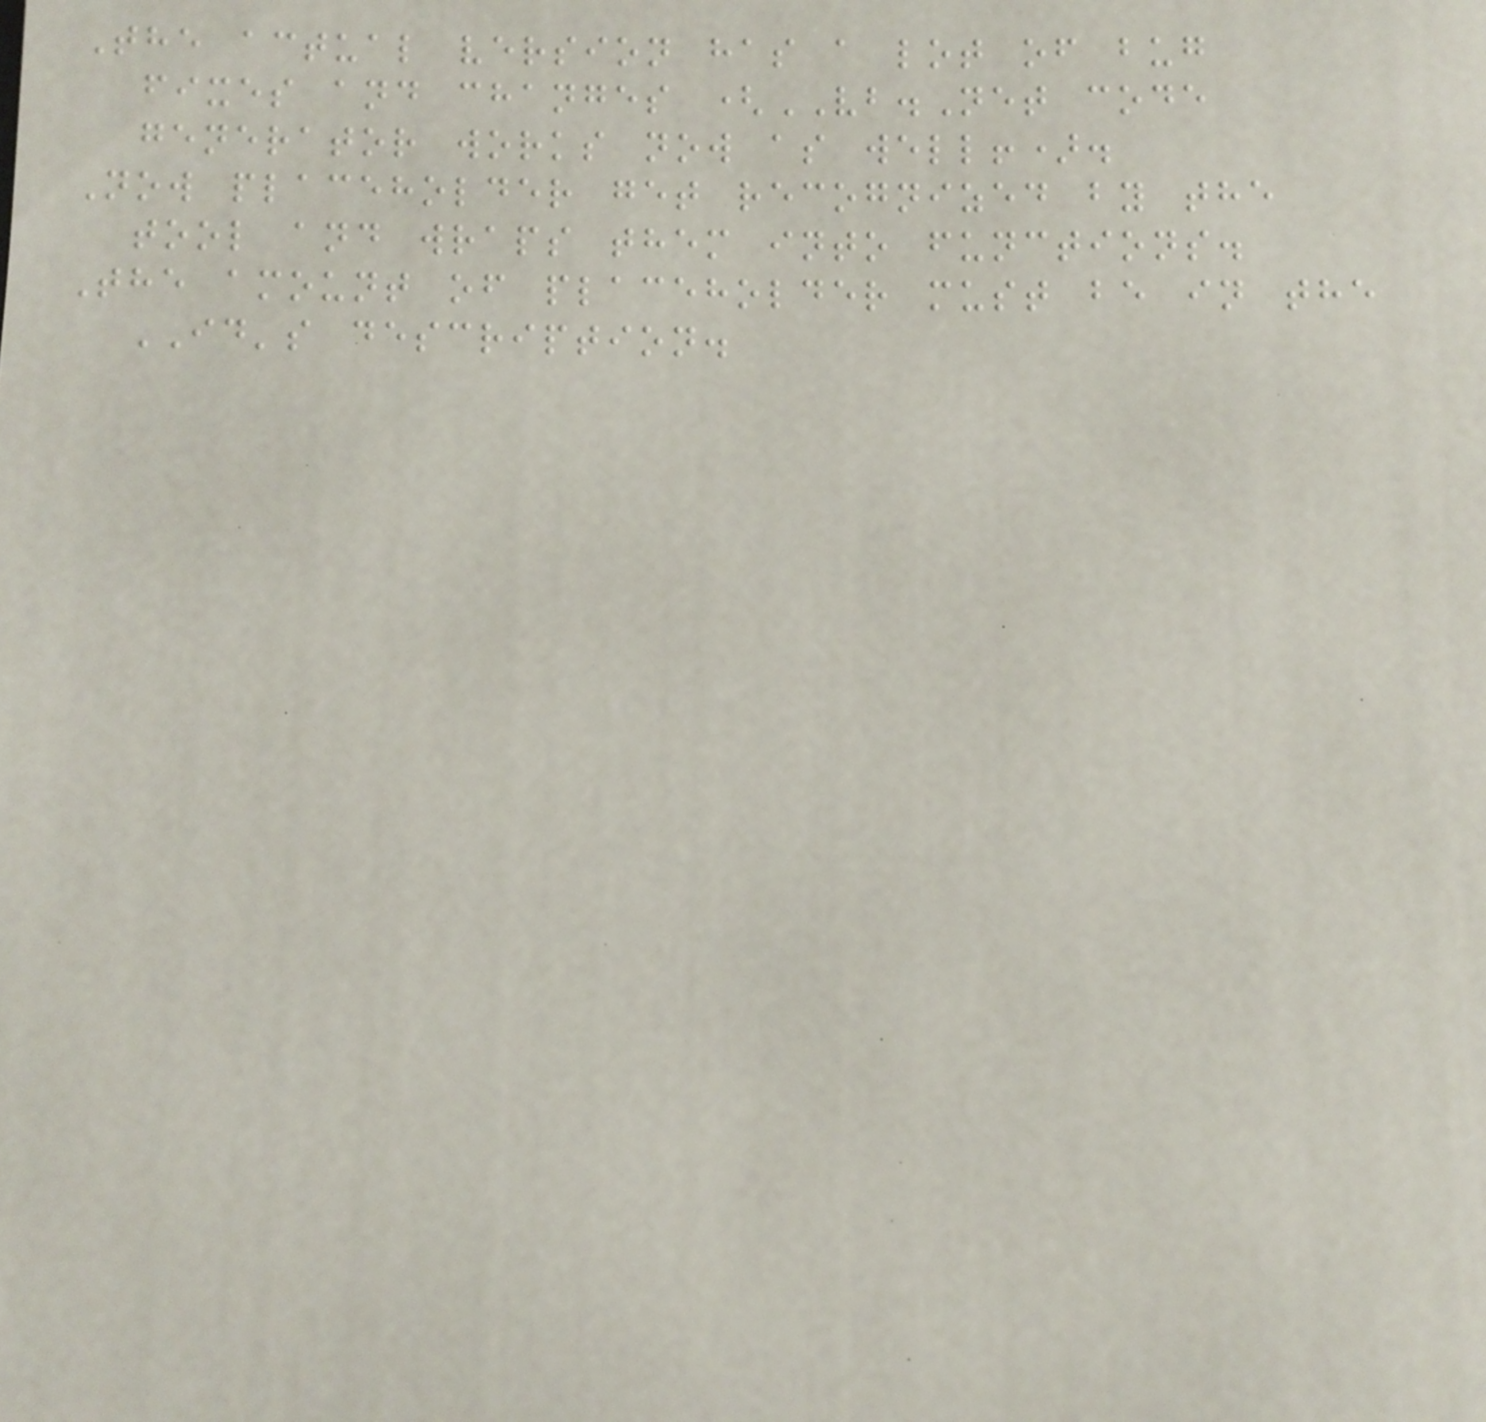The actual version has a lot of bug
fixes and changes (VB.Net code
generator works now as well!).
Now placeholder get recognized by the
tool and wraps them into functions.
The amount of placeholder must be in the
ID's description.
